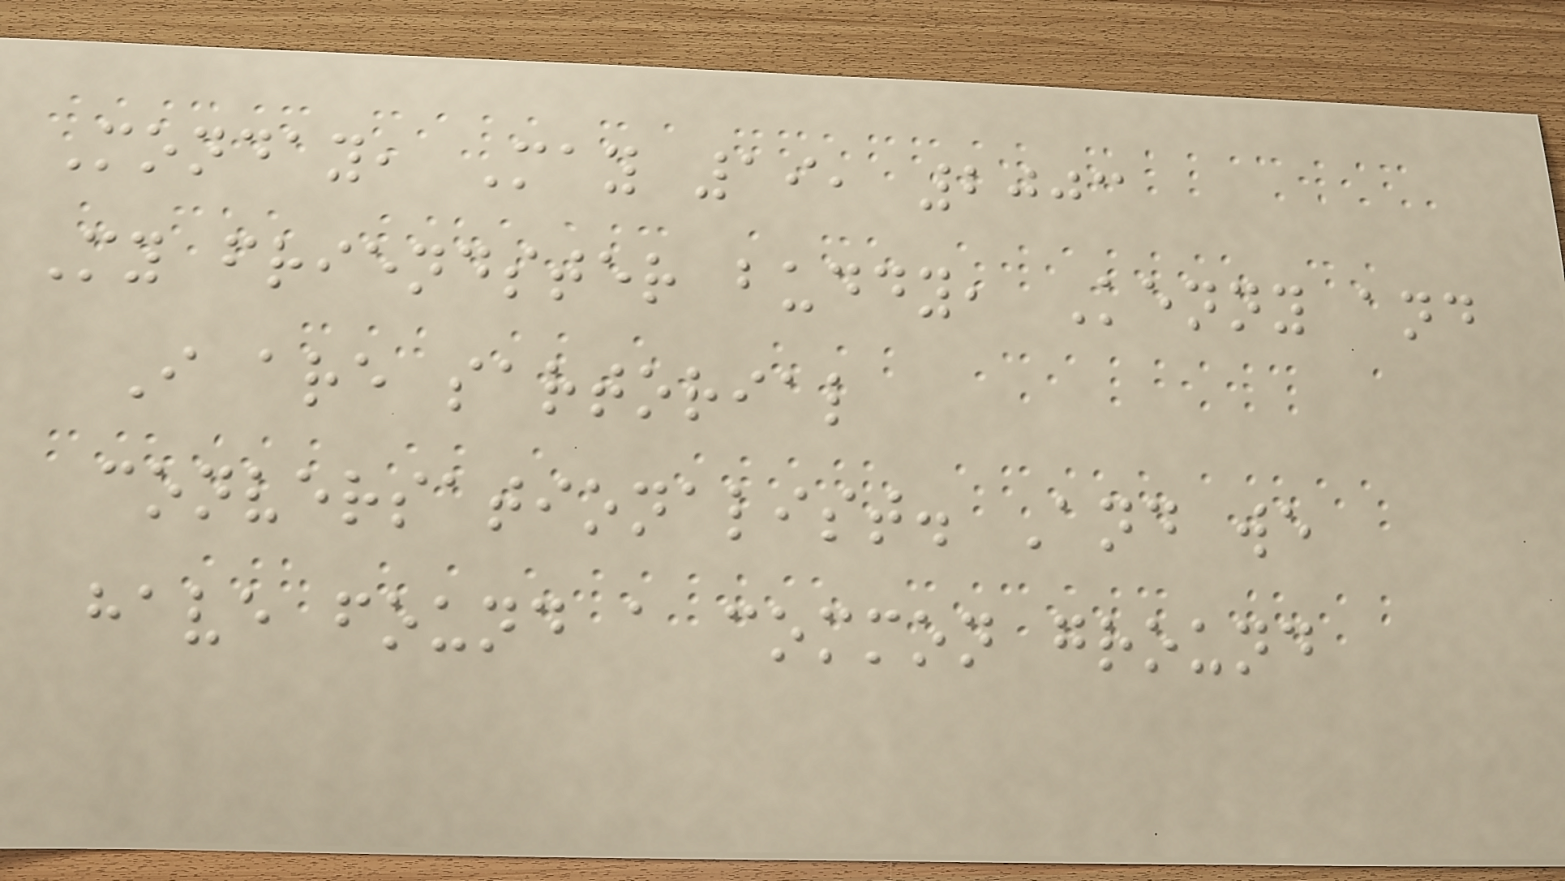Monday, May 19, 2003
My friendster buddy, Kenny and
I are sartorial
conversationalist. And we
have found a common ground
